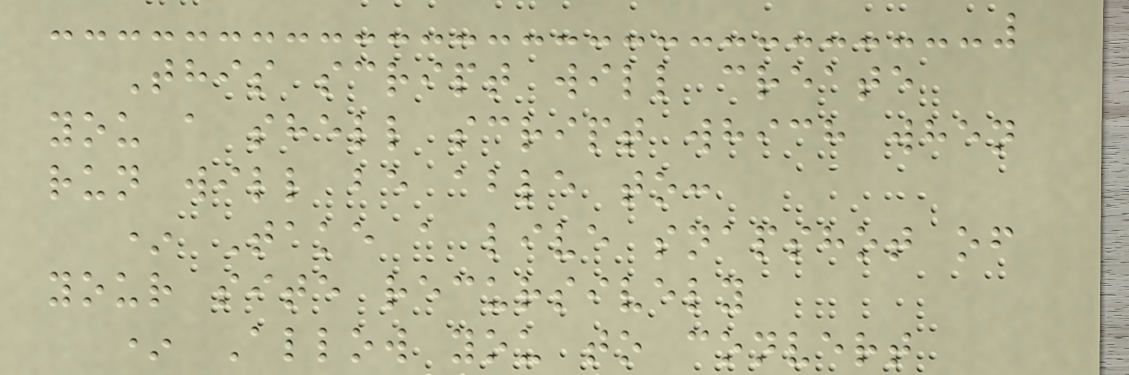This script will create
you a shell script which when
run will be able to:
* Take a live snapshot of
your site recursively
* Allow you to convert
